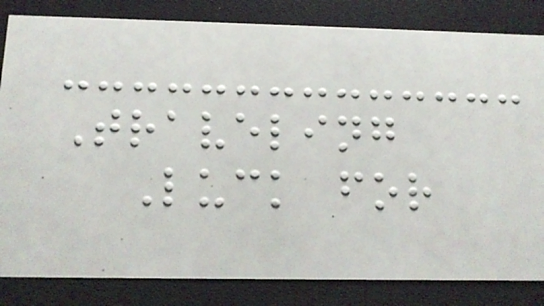Traveling
Luck for
